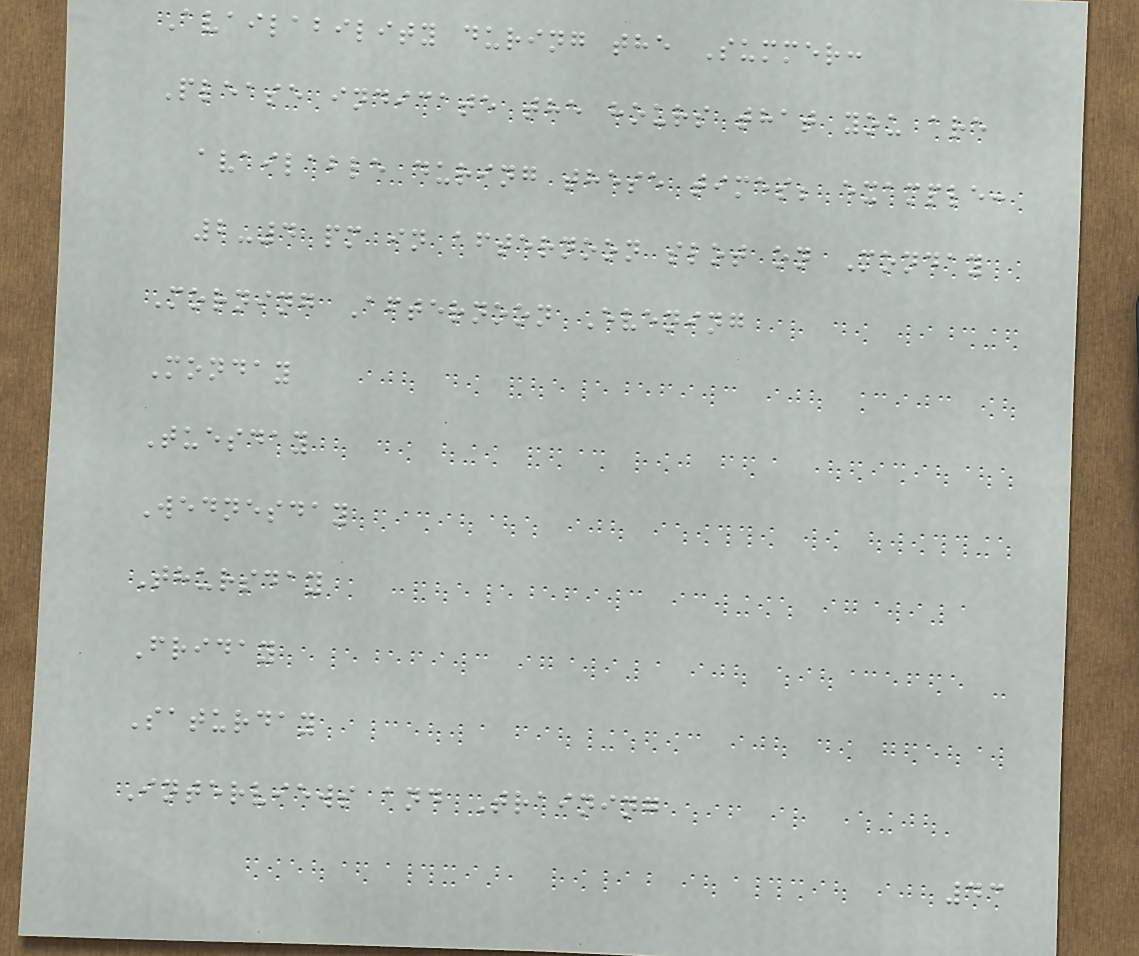Availability during the Summer:
Please indicate the hours that you are
available during these times; example:
2-4 pm in afternoon slot on Monday
Morning Afternoon Evening
Monday
Tuesday
Wednesday
Thursday
Friday
Saturday
Interviews and Training
43
